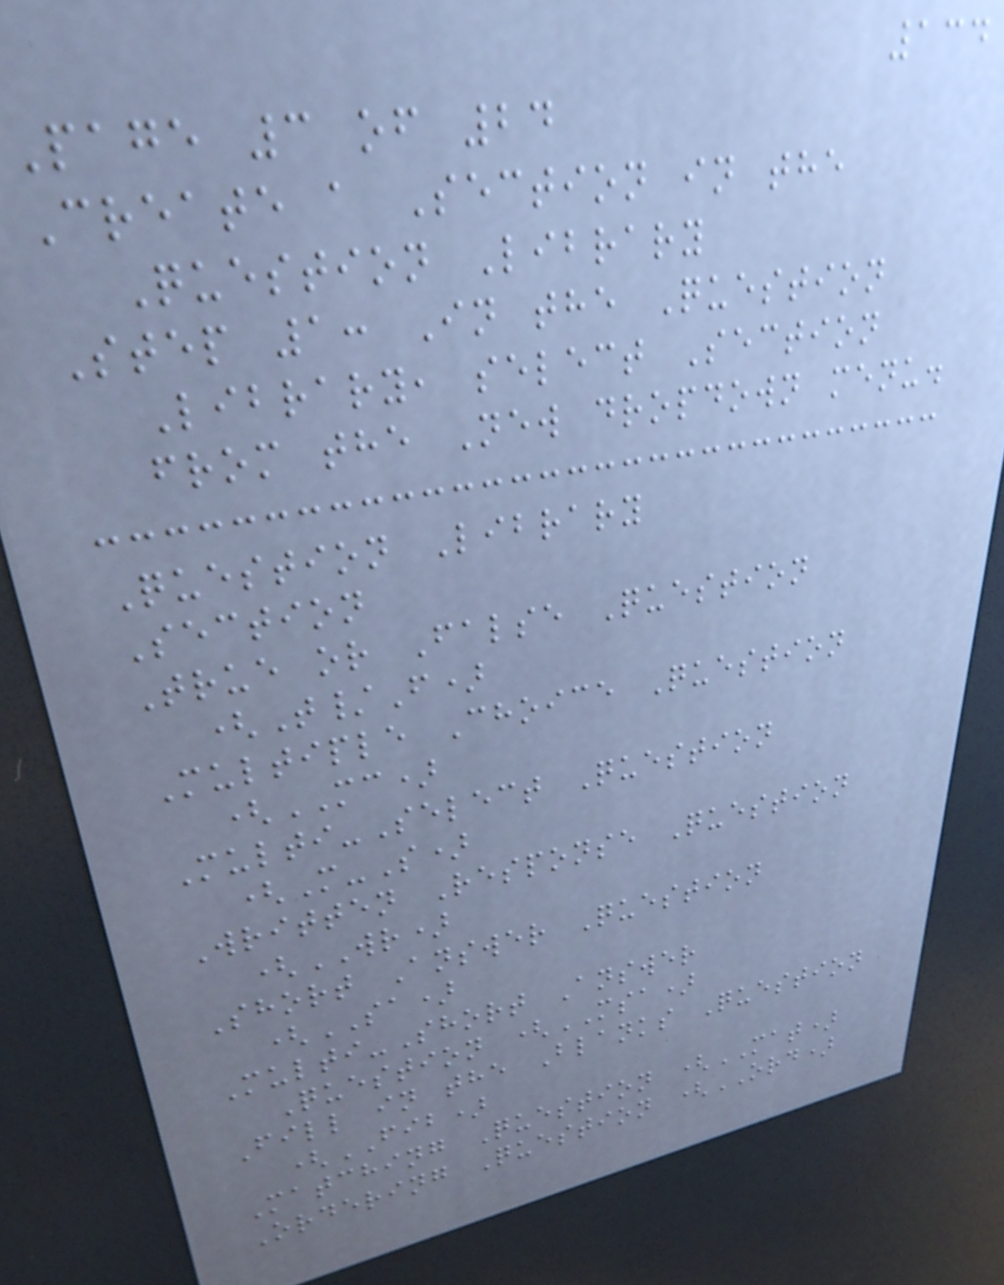134
Page 3 of 24
Create a Section in the
Question Library
Step 1: In the Question
Library, select Section
from the New dropdown menu.
Question Library
Section
True or False Question
(T/F)
Multiple Choice Question
(MC)
Multi-Select Question
(M-S)
Written Response Question
(WR)
Short Answer Question
(SA)
Multi-Short Answer
Question (MSA)
Fill in the Blanks Question
(FIB)
Matching Question (MAT)
Ordering Question (ORD)
